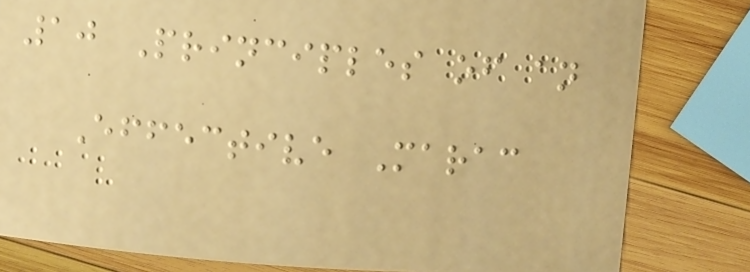10 Principles of an
Effective Marac
